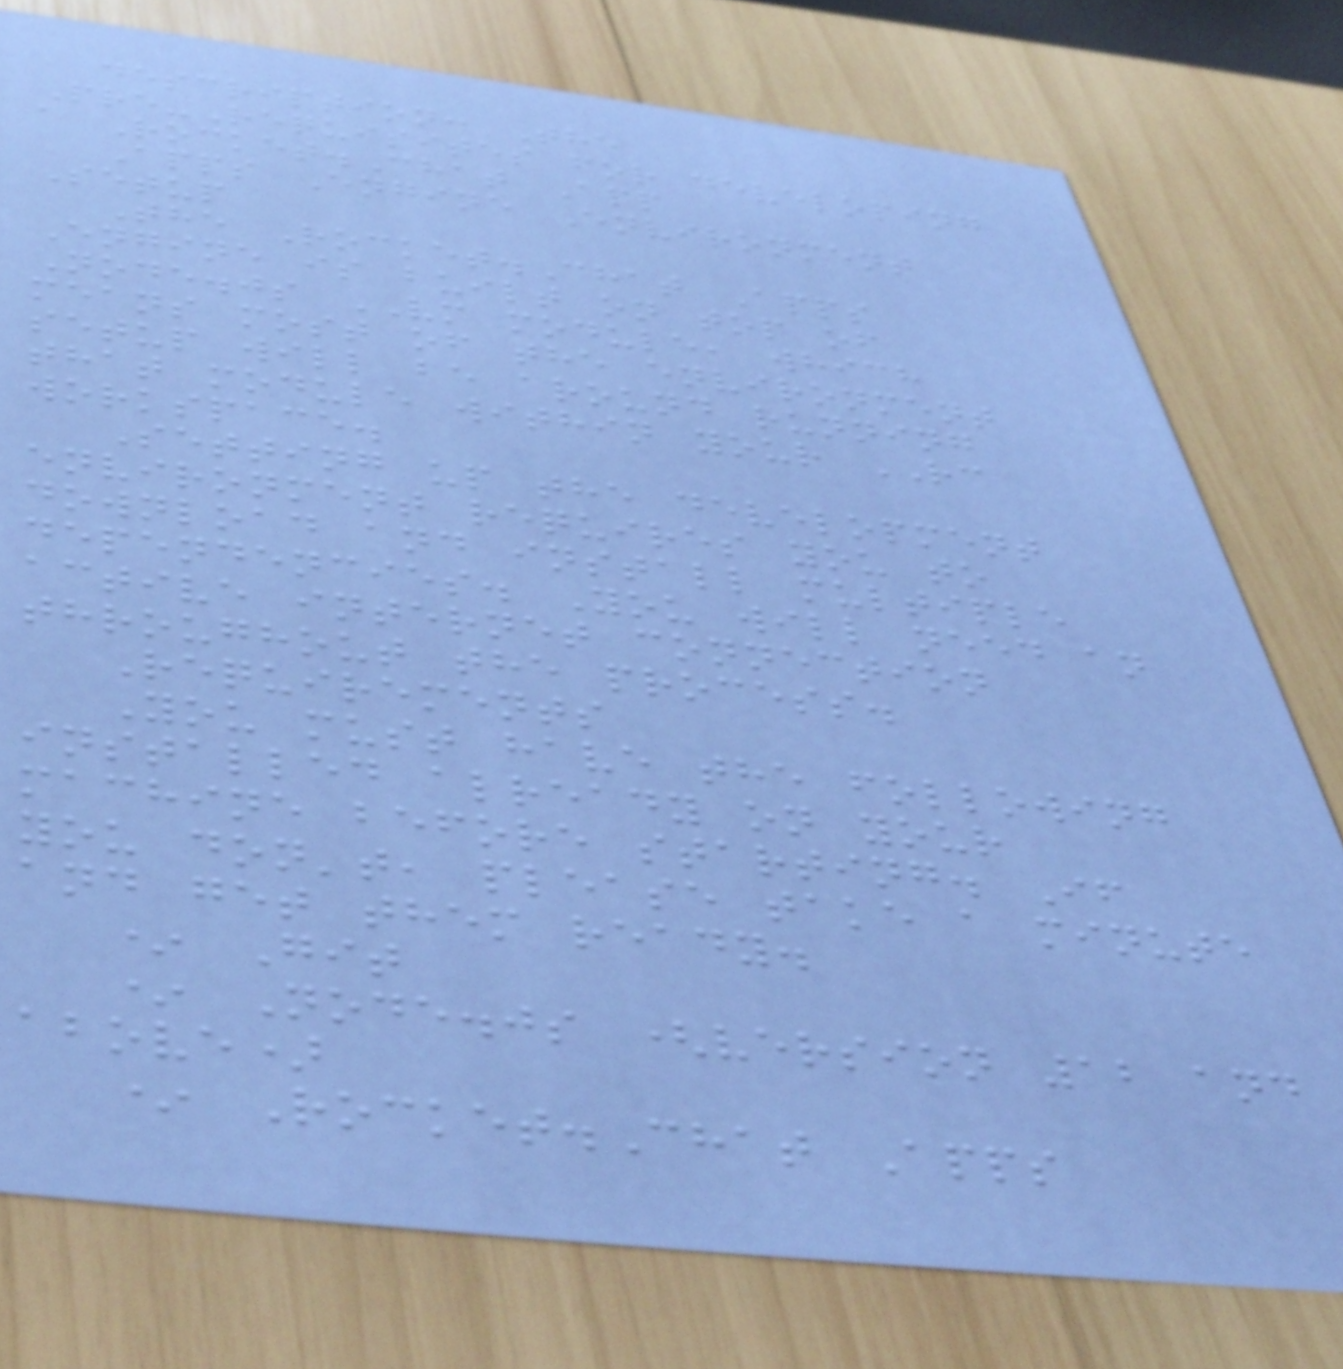description: The
Pre-Requisites for developing
a Rocket.Chat App
Apps Engine Environment
Setup
The Rocket.Chat Apps
Engine is built on top of
Node.js VM module, which
means most of the environment
setup will be around running
that module within your RC
workspace.
Setting up the development
environment requires you to
download and install multiple
dependencies. You will need an
active internet connection
throughout the process.
Requirements
You must have the following
installed already on your
machine before starting. If
you don't, please take a minute
and get them ready.
* Git
* Node.js (version 12 and
above)
* Rocket.Chat Apps
